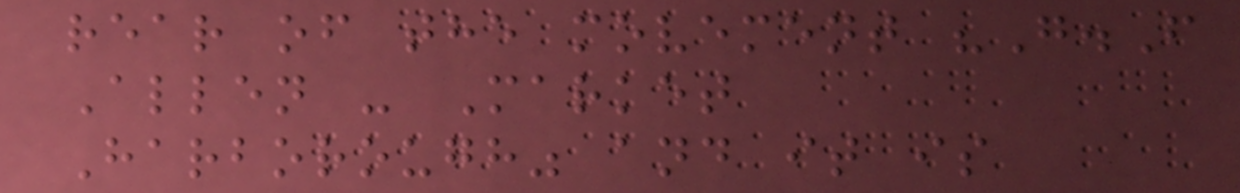rear of the movement "G.F
Allen - Market
Harborough" and it is
